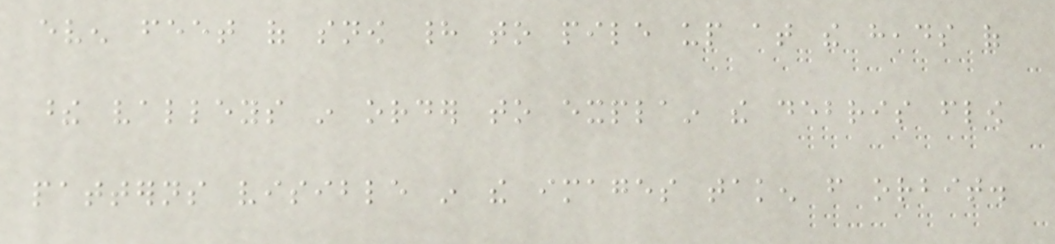even feet of snow had to pile up at the heads of
these valleys in order to explain the debris flow
patterns visible in the images taken from orbit.
